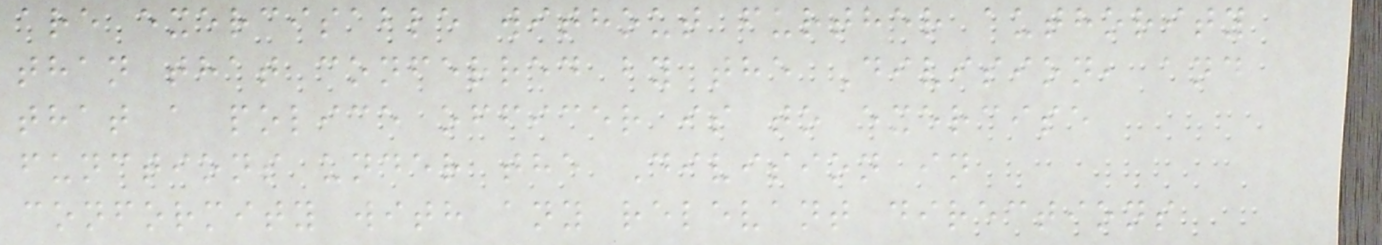are exercisable without further authority
than that conferred by the Division, and
that a police officer is to exercise
functions under the Division in
conformity with any relevant directions
